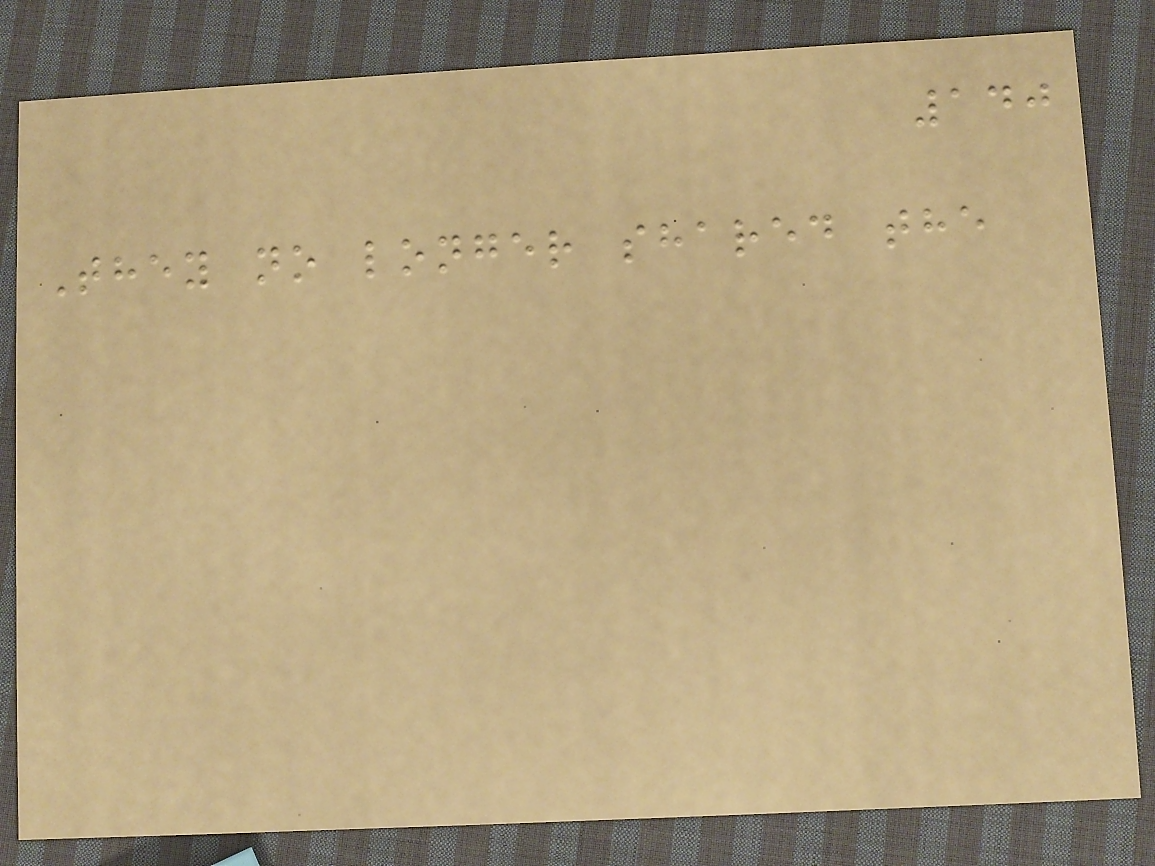140
They no longer shared the
